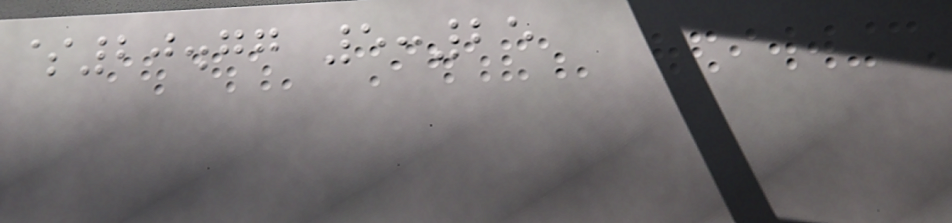$20.77 5:25
